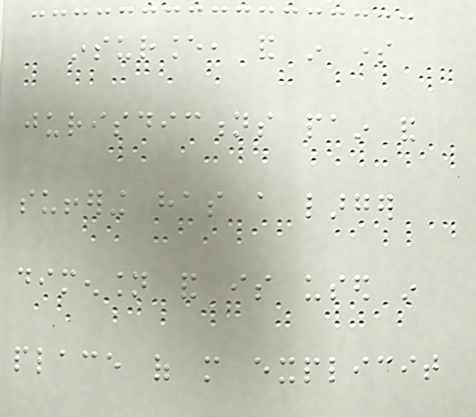insurance, and in some
jurisdictions pain and
suffering has a larger
dimension and is used in
place of more explicit
